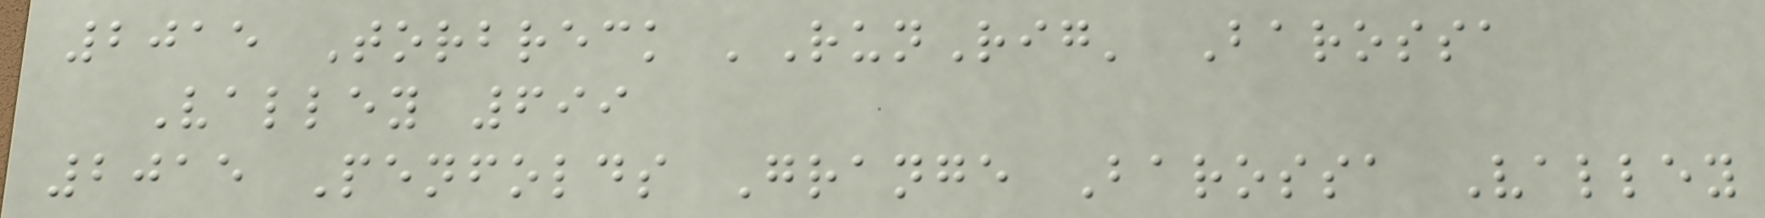2015 Torbreck 'RunRig' Barossa
Valley 699
2015 Penfolds Grange Barossa Valley
